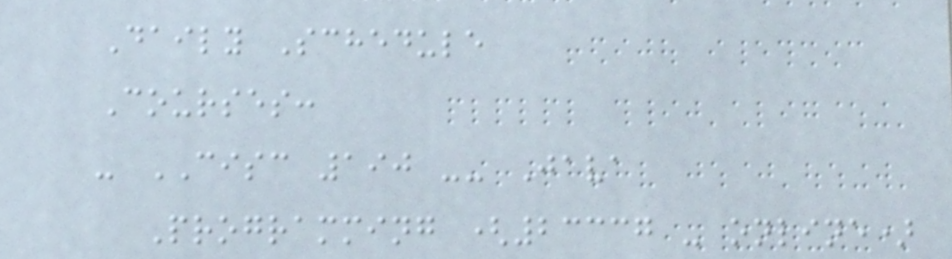Daily Schedule
Courses:
- CISC 190 -- Java
Programming (23337 - online)
